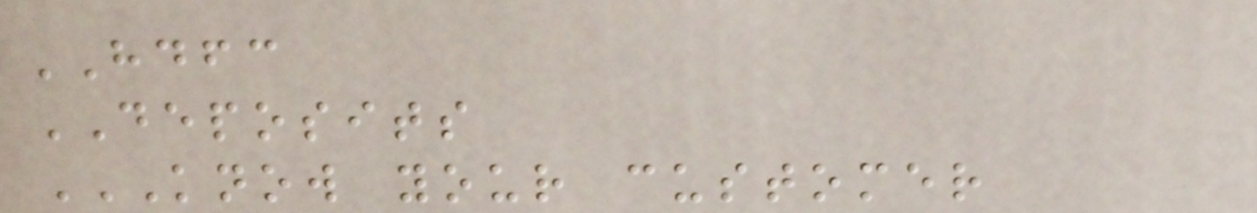HDFC
DEPOSITS
KNOW YOUR CUSTOMER
